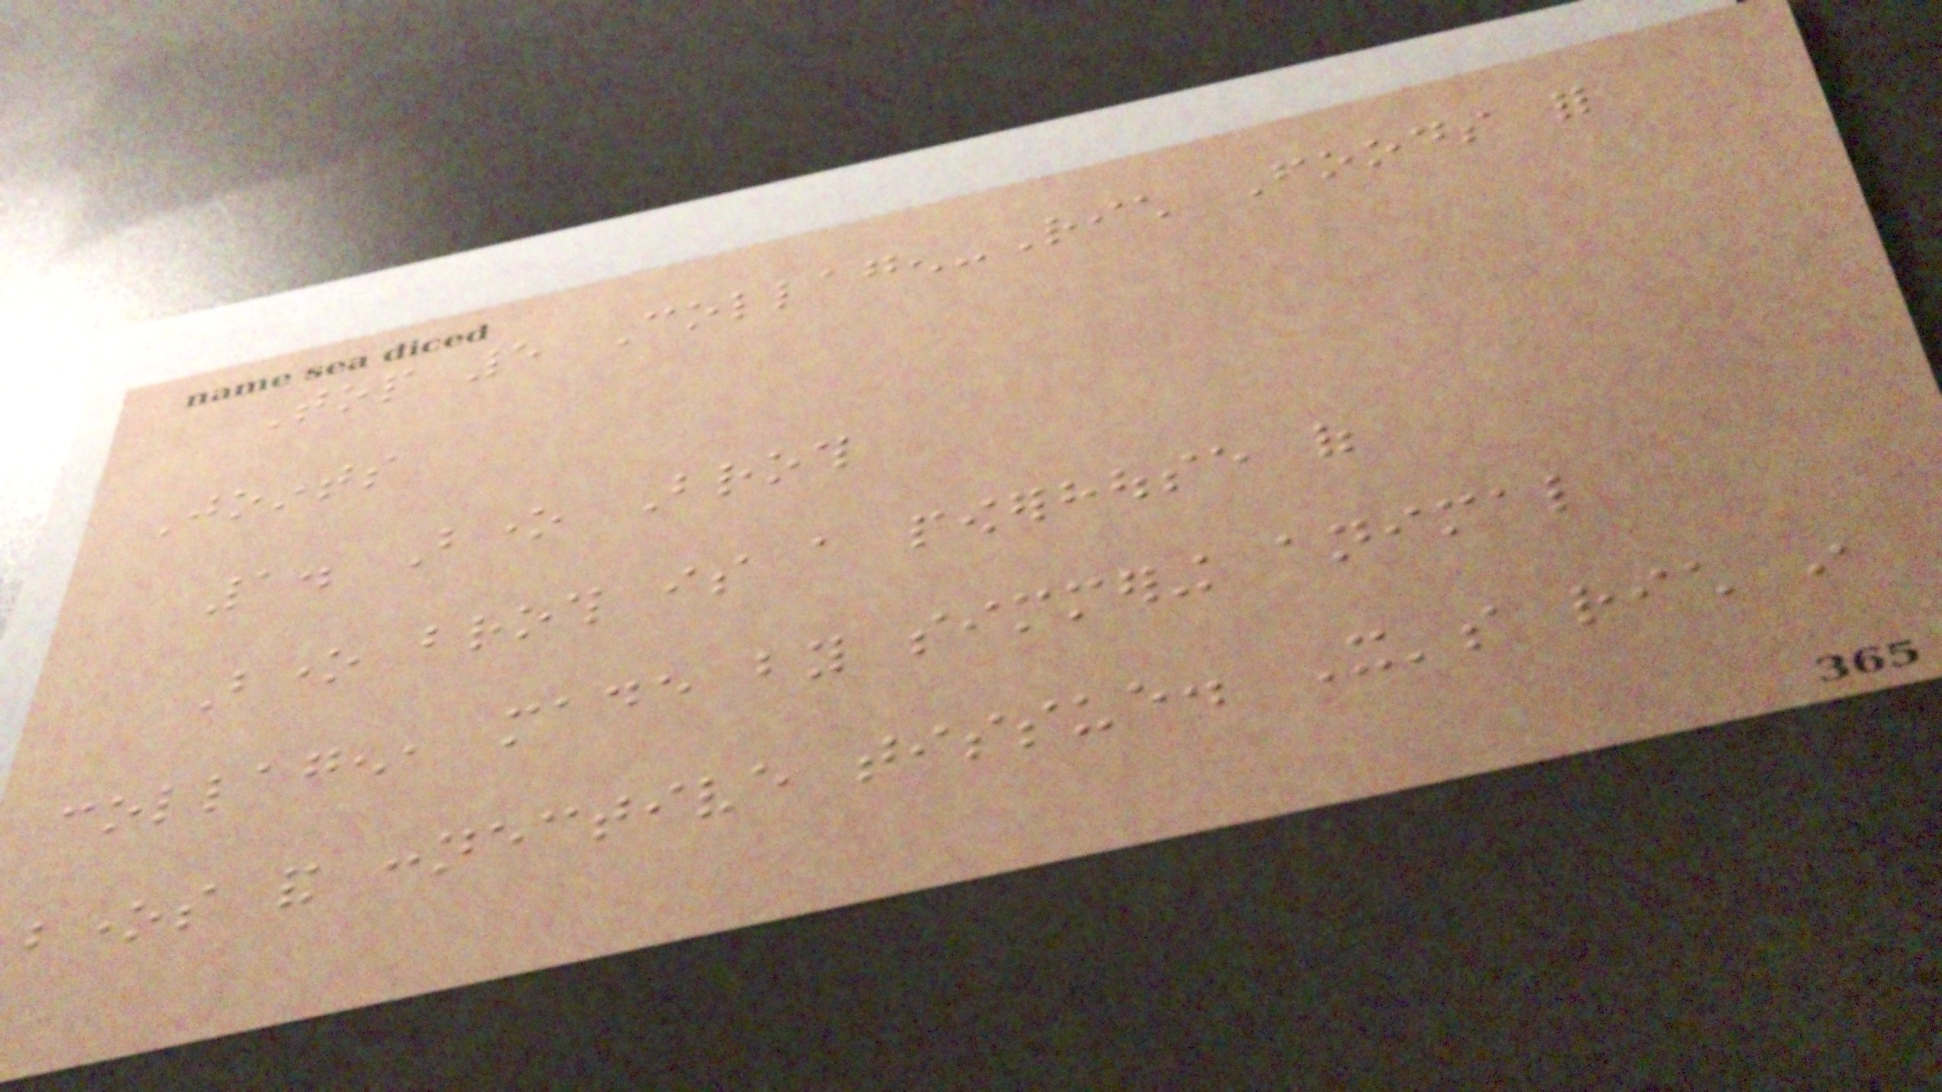Top 5 Collagen-Rich Foods for
Joints
1. Bone Broth
Bone broth is a powerhouse of
collagen, made by simmering animal
bones and connective tissue. It's rich in
